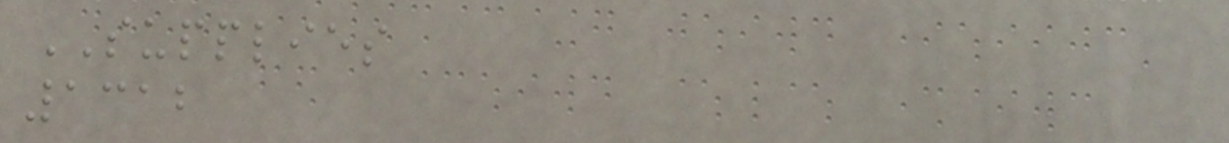SUPPLIES
1312
